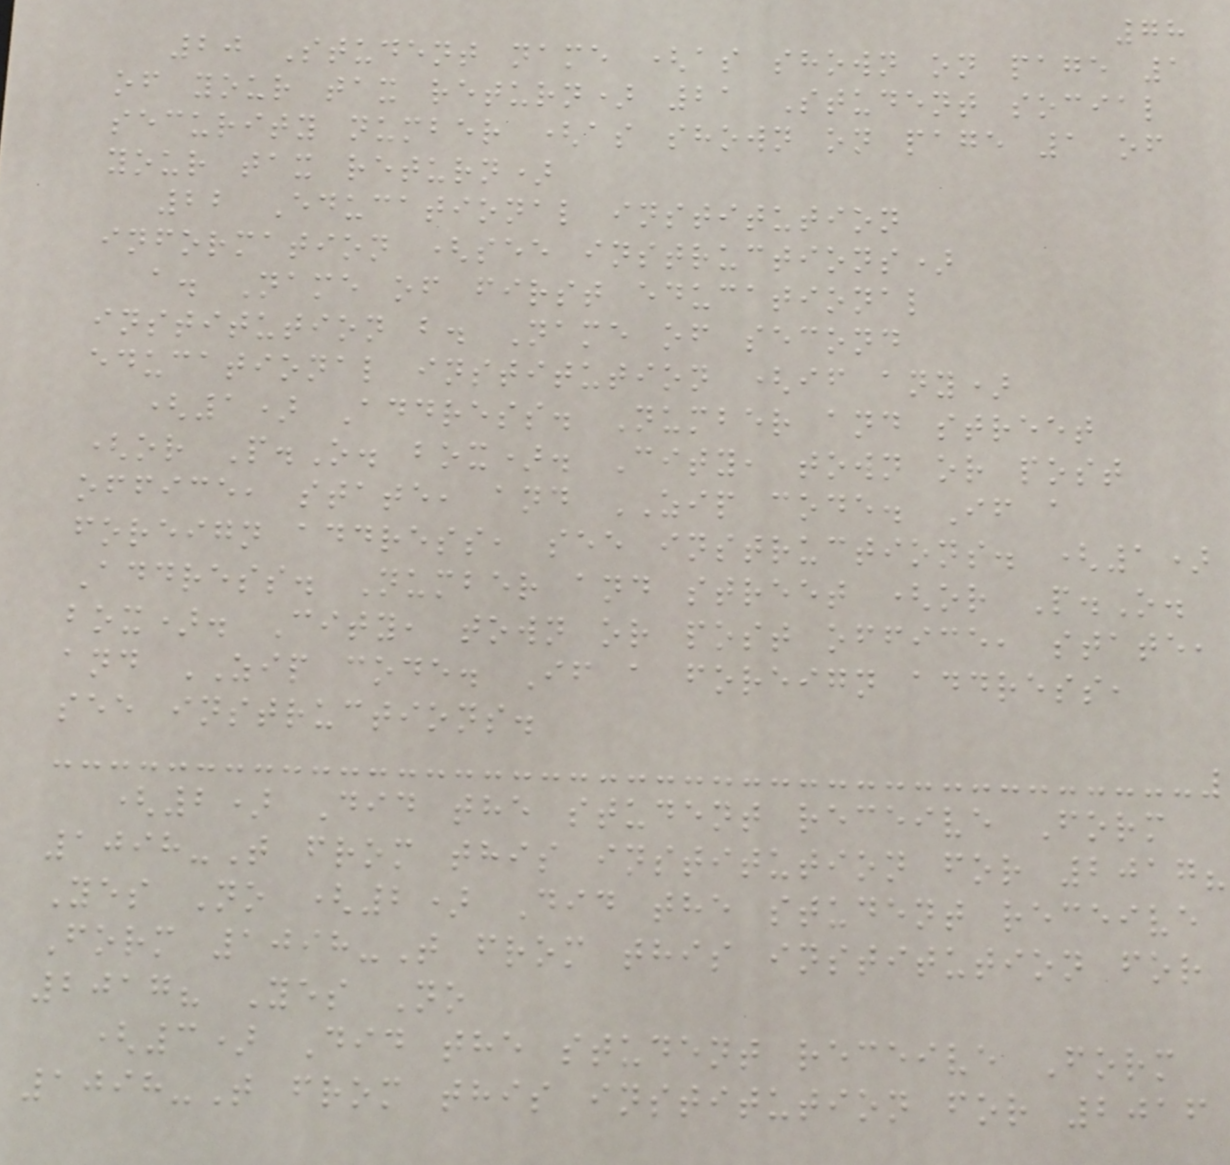78
20 Student name (as shown on page 1
of your tax return) 21 Student social
security number (as shown on page 1 of
your tax return)
22 Educational institution
information (see instructions)
a. Name of first educational
institution b. Name of second
educational institution (if any)
(1) Address. Number and street
(or P.O. box). City, town or post
office, state, and ZIP code. If a
foreign address, see instructions. (1)
Address. Number and street (or P.O.
box). City, town or post office, state,
and ZIP code. If a foreign address,
see instructions.
(2) Did the student receive Form
1098-T from this institution for 2017?
Yes No (2) Did the student receive
Form 1098-T from this institution for
2017? Yes No
(3) Did the student receive Form
1098-T from this institution for 2016
